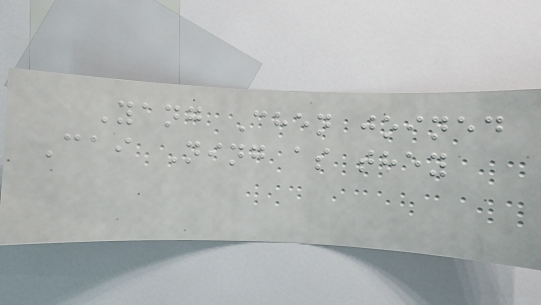Yang Chen joined
Cai Ning as they
